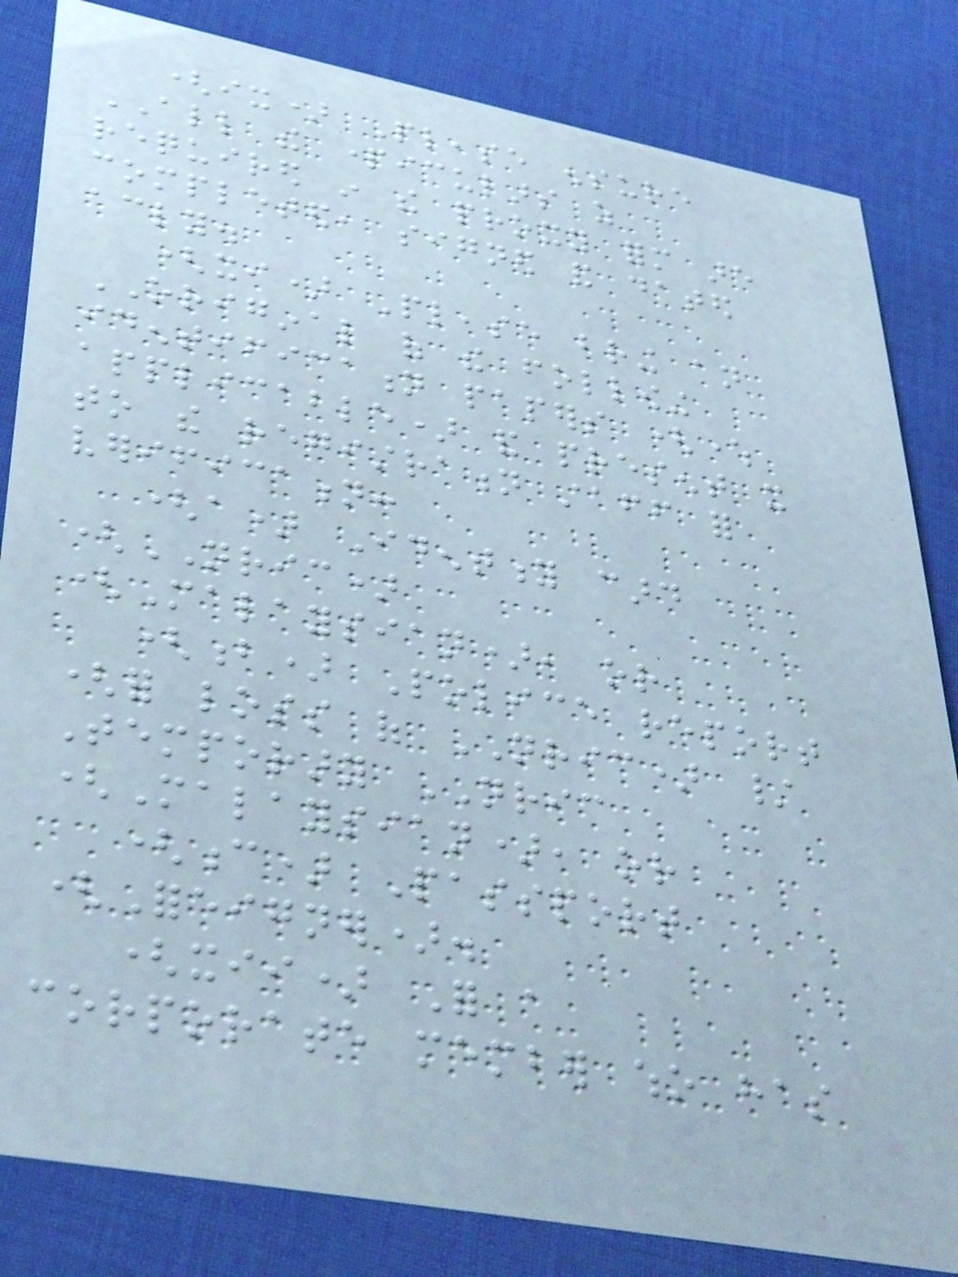(ix) Please ensure
ALL the particulars as
required in the proxy form are
completed, signed and dated
accordingly.
(xi) Please bring an
ORIGINAL of the following
identification papers (where
applicable) and present it
to the registration staff for
verification:
(a) Identity card
(NRIC)
(Malaysian), or
(b) Police report
(for loss of NRIC) /
Temporary NRIC
(Malaysian), or
(c) Passport
(Foreigner).
(xii) For a
corporate member who has
